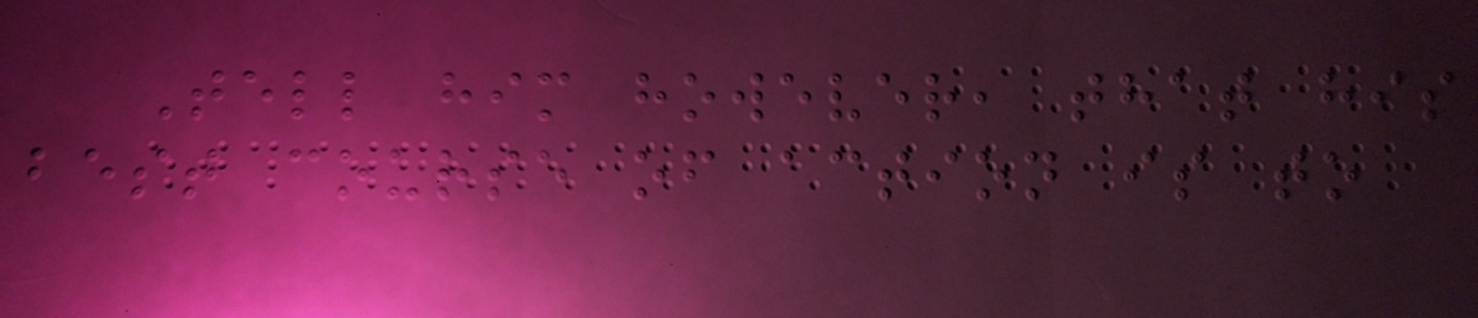Tell him however, that his
best course of action is to
